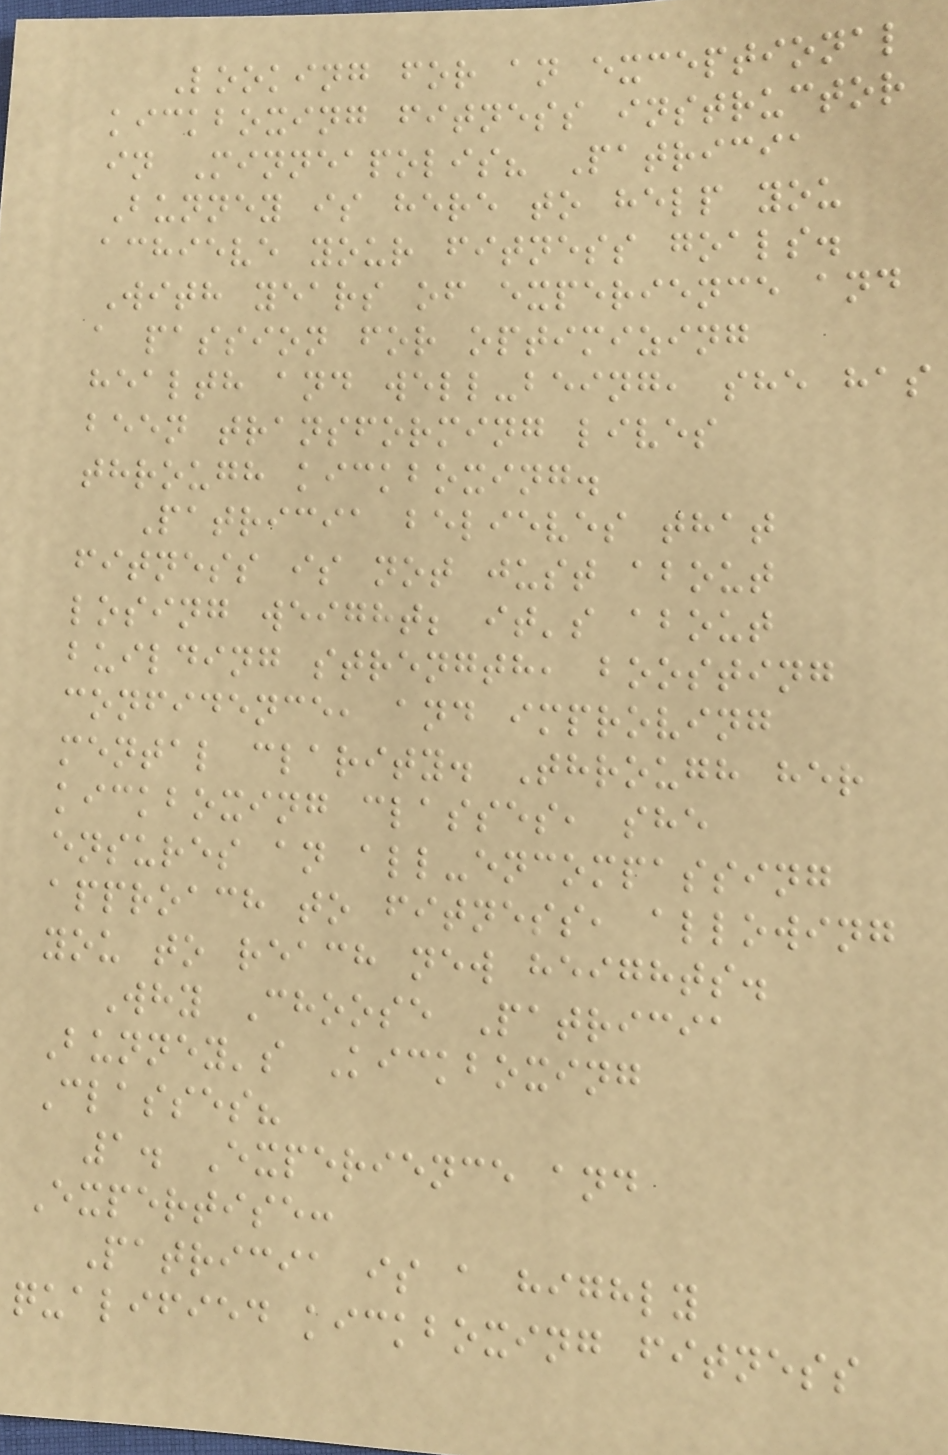Looking for an exceptional
kickboxing fitness instructor
in Minneapolis? Patricia
Bunney is here to help you
achieve your fitness goals.
With years of experience and
a passion for optimizing
health and well-being, she has
been transforming lives
through kickboxing.
Patricia believes that
fitness is not just about
losing weight; it's about
building strength, boosting
confidence, and improving
mental clarity. Through her
kickboxing classes, she
ensures an all-encompassing
approach to fitness, allowing
you to reach new heights.
Why Choose Patricia
Bunney's Kickboxing
Classes?
1. Experience and
Expertise:
Patricia is a highly
qualified kickboxing fitness
